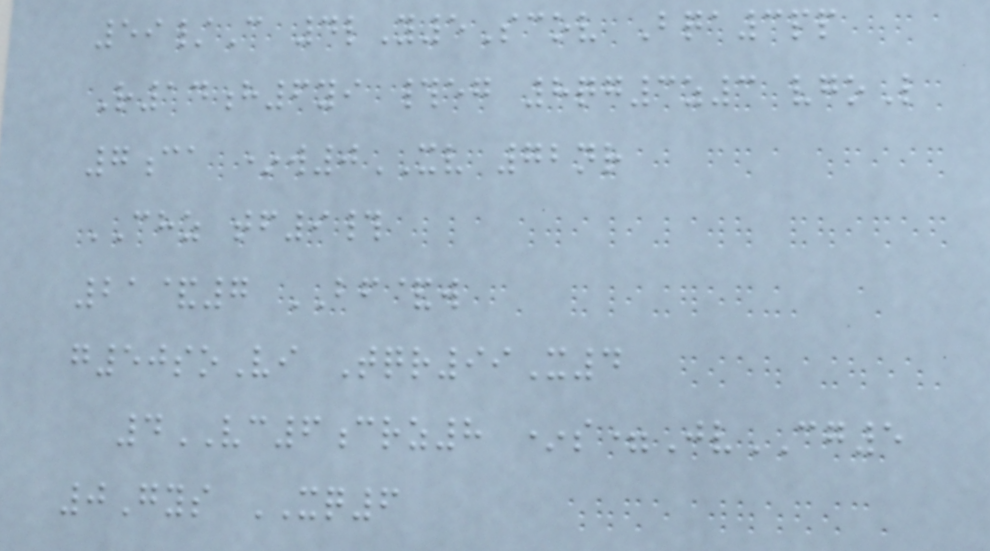59/C 4lY5Scov Bqa3pp
R14h6yi #eg 8qg3z3 vgoL
7ca *w0XV 72nr
CHZ tf9#
21&7 BF&w
g50soVi Tqr99X4
4VC6crz8 *s=JvCG5
0Gys XQ6
